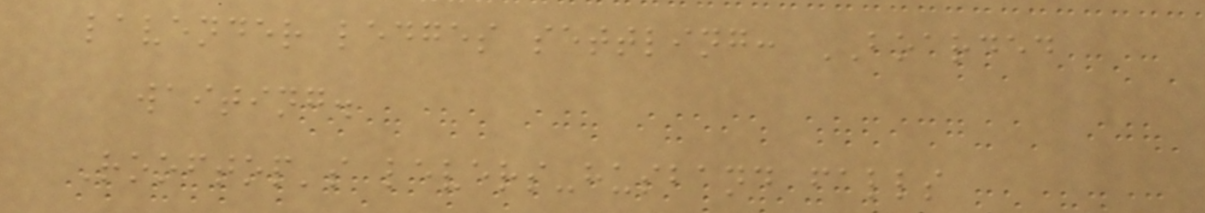lavender ledges settling: BOARDED
waiting.
Rooftop's levers-husband falls
